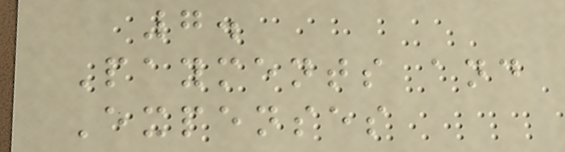7.
Payments and
Expenses
